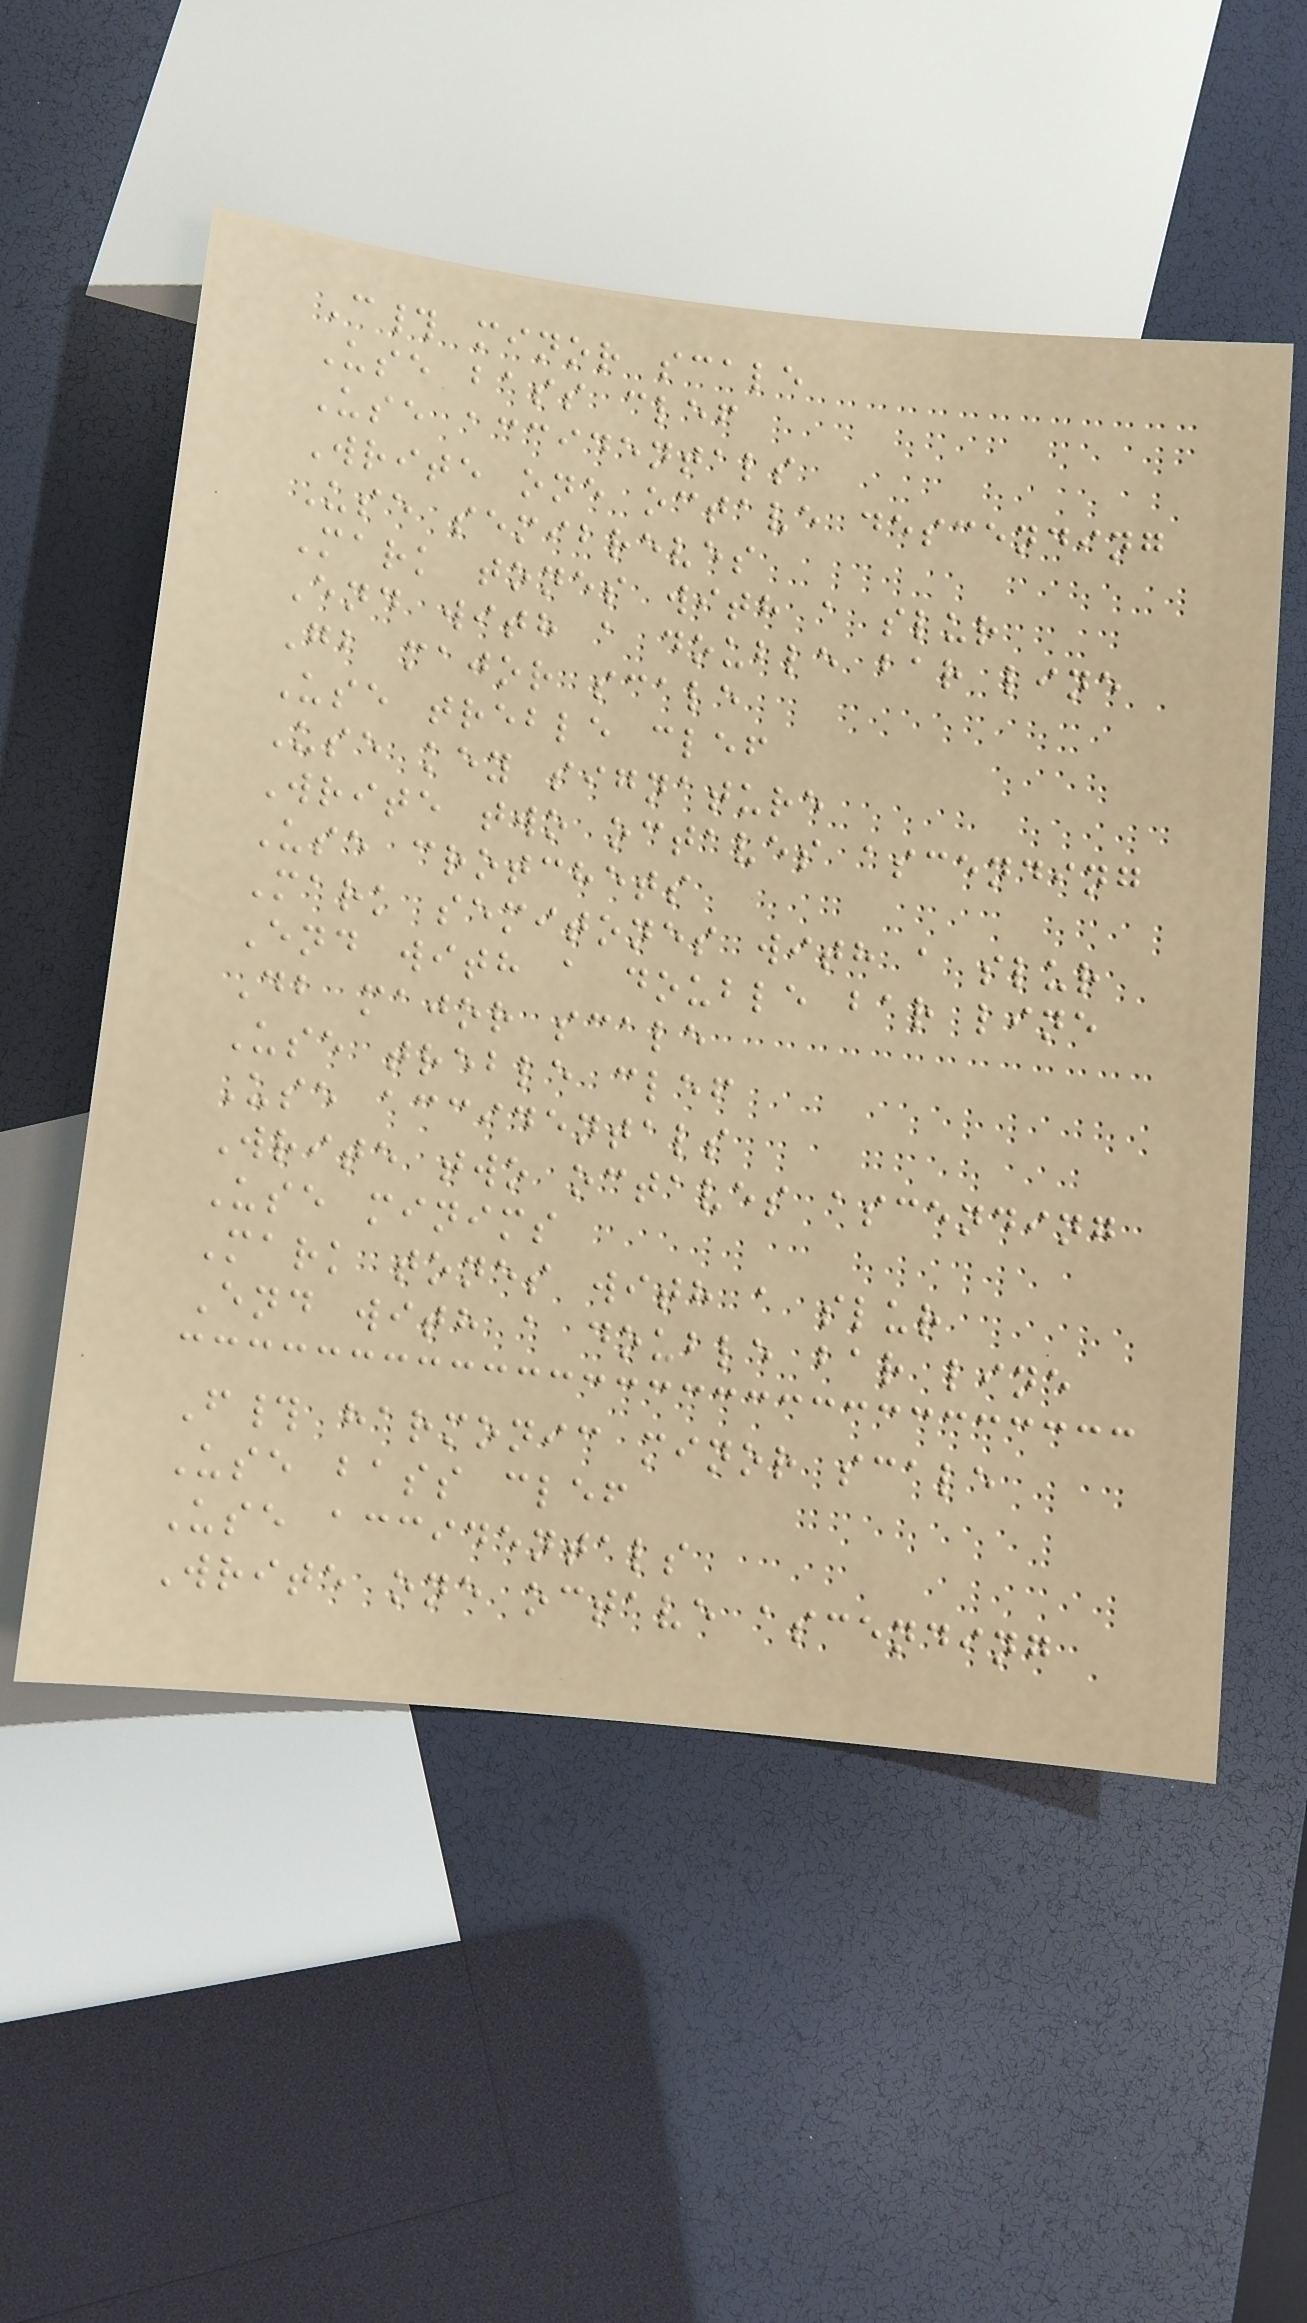C# minor scale
Use bass clef
Use accidentals
Write one octave descending
Use semibreves
Mark tones with a slur
End with a double bar line
Gb major scale
Use treble clef
Use key signature
Write two octaves ascending
Use crotchets
Mark semitones with a slur
End with a double bar line
Db major scale
Use treble clef
Use accidentals
Write two octaves ascending
Use minims
Mark tones with a slur
End with a double bar line
F# harmonic minor scale
Use bass clef
Use accidentals
Write one octave ascending
